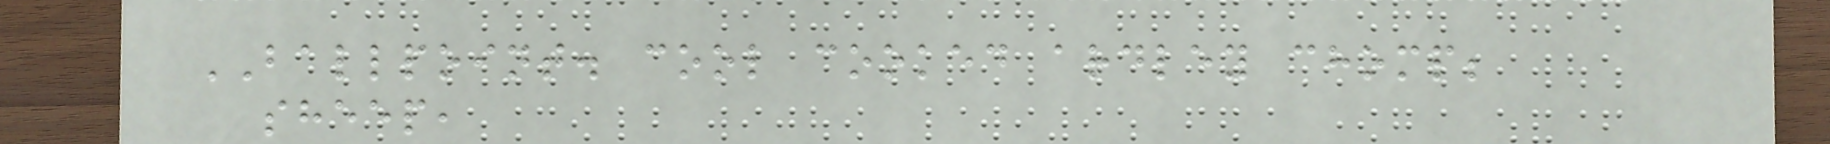BALLPOINT. cool cooked ardley chomp;
sheep,
